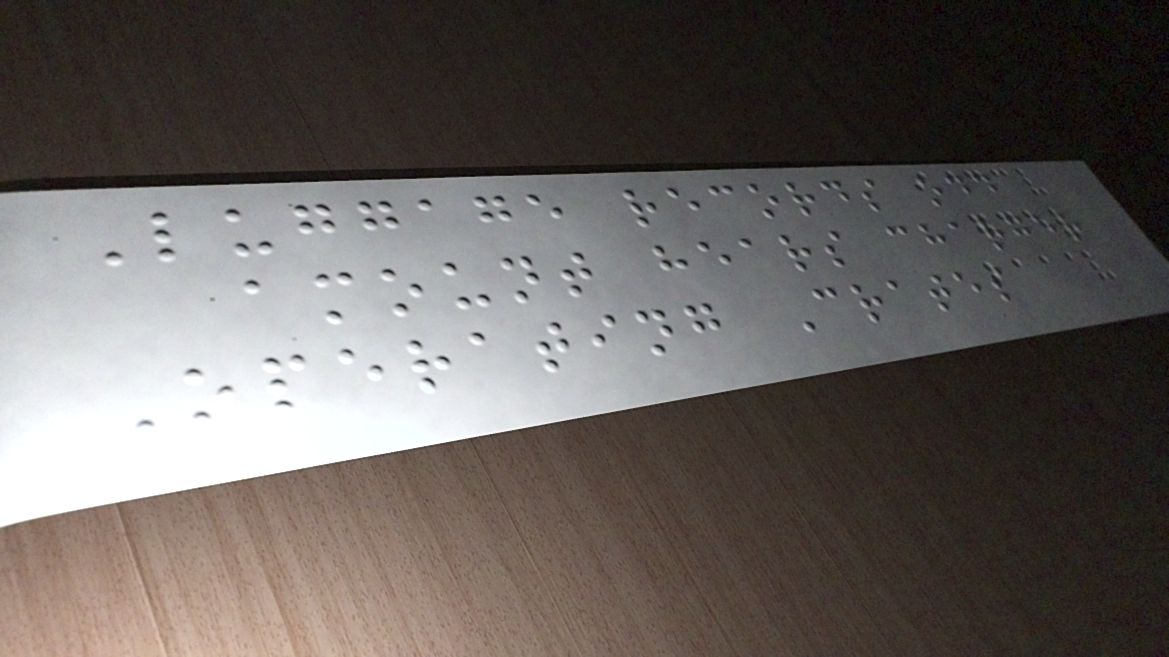Luggage records odd
amount hears charger
Operating Crates
